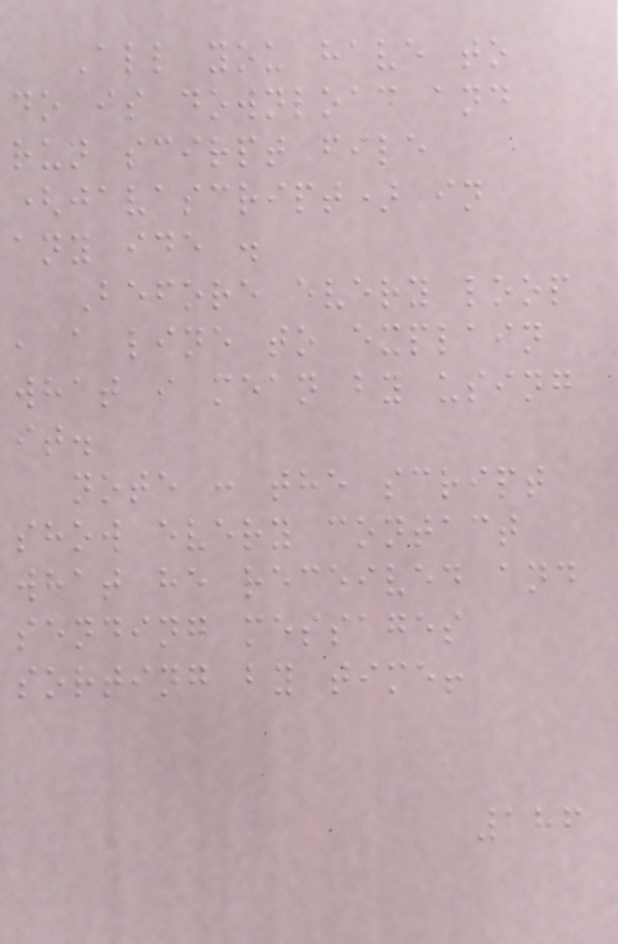All you have to
do is download and
run scirpt file
(javascript) in
any ide .
Before every loop
, a line to explain
what i mean by using
it.
note : the script
show every contact
what he received and
sending messages
sorting by time!
186
